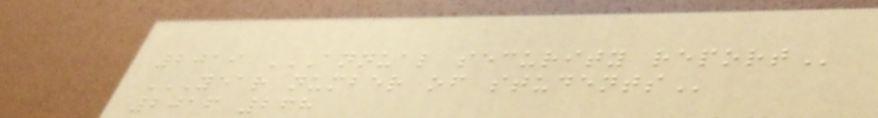2019 ANNUAL SECURITY REPORT
YEAR NUMBER OF STUDENTS
2016 268
